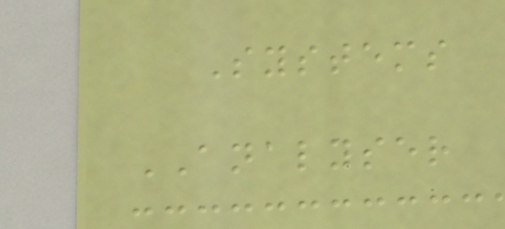Systems
ANALYSER
